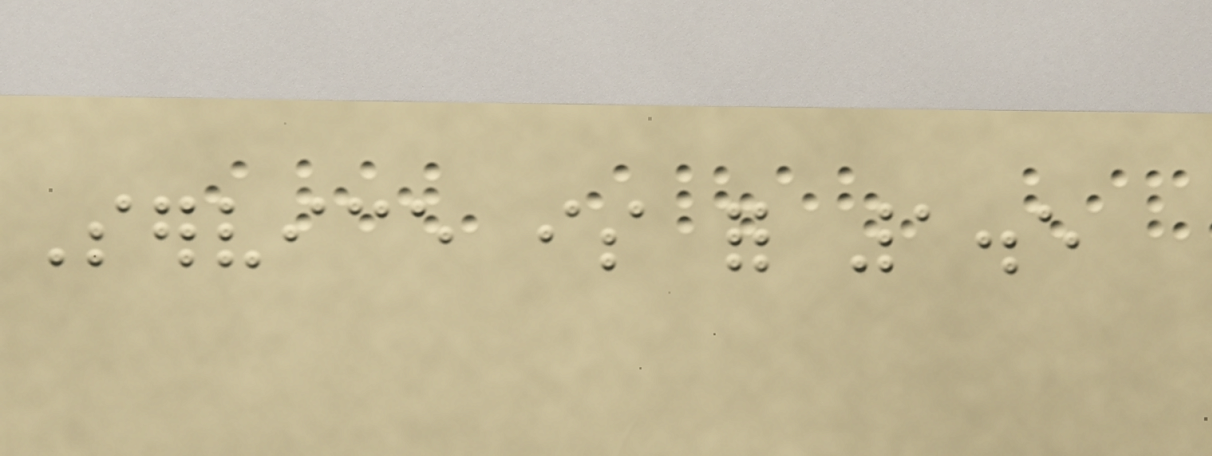Service is for 1.5
